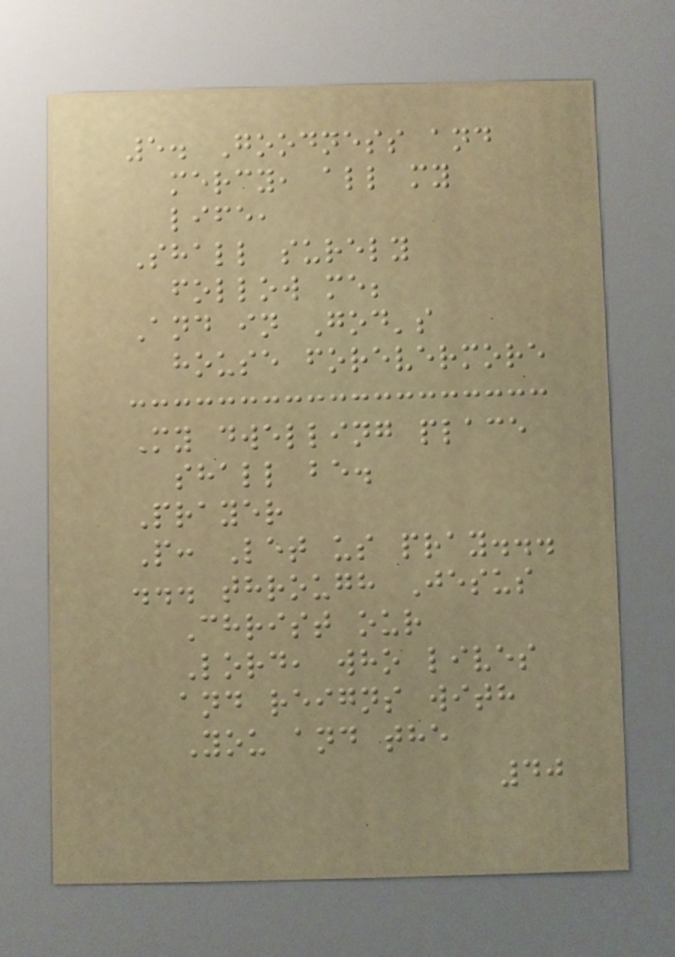5. Goodness and
mercy, all my
life,
Shall surely
follow me;
And in God's
house forevermore
My dwelling place
shall be.
Prayer
P: Let us pray...
... through Jesus
Christ our
Lord, who lives
and reigns with
You and the
40
